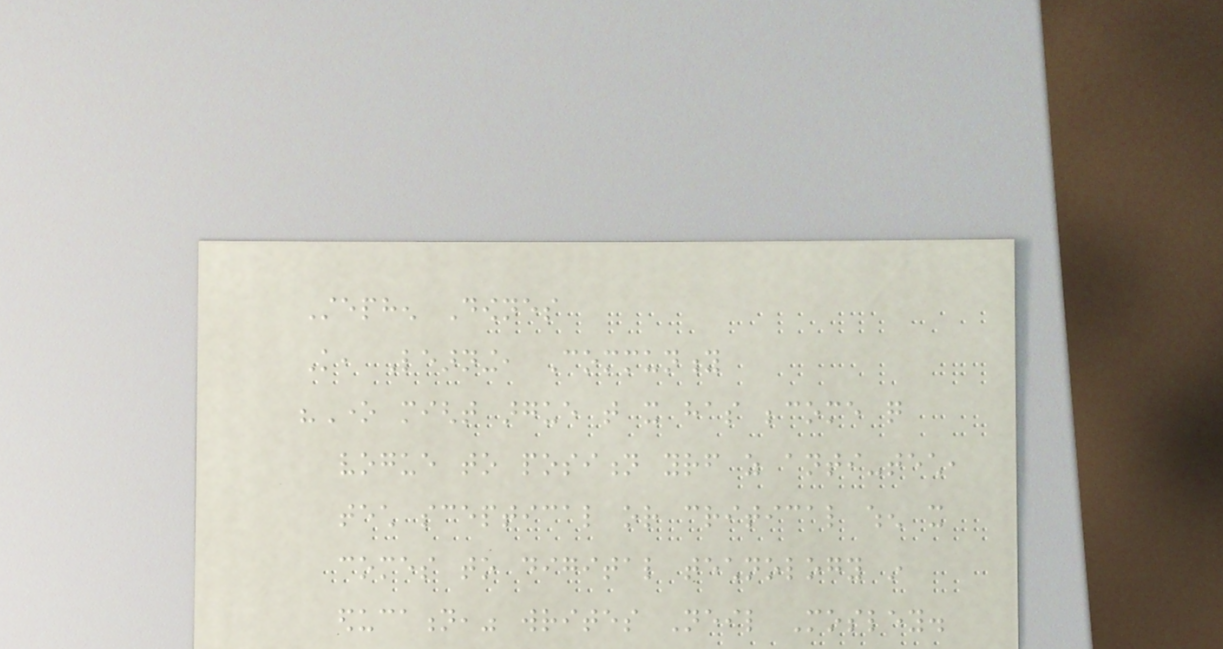Stephen Downes
Knowledge, Learning, Community
"One might argue that it has become quite
vogue to position yourself as anti-tech,
tech sceptical or critical when it
comes to digital technology in
education," writes Neil Mosley.
